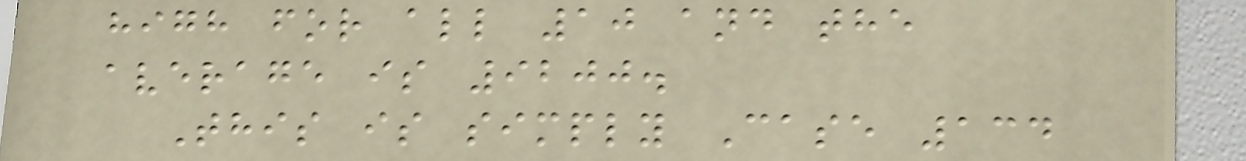high for all 10 and the
average is 9200.
This is simply Case 134
